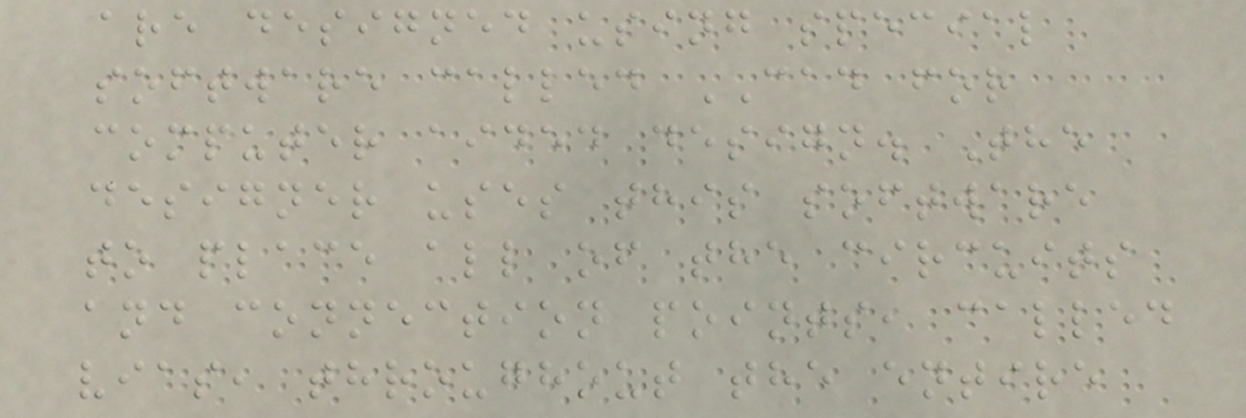are designed using special
software called CAD for
computer aided design. The
designer uses this software
to place all of the circuits
and connection points, called
vias, throughout the entire
